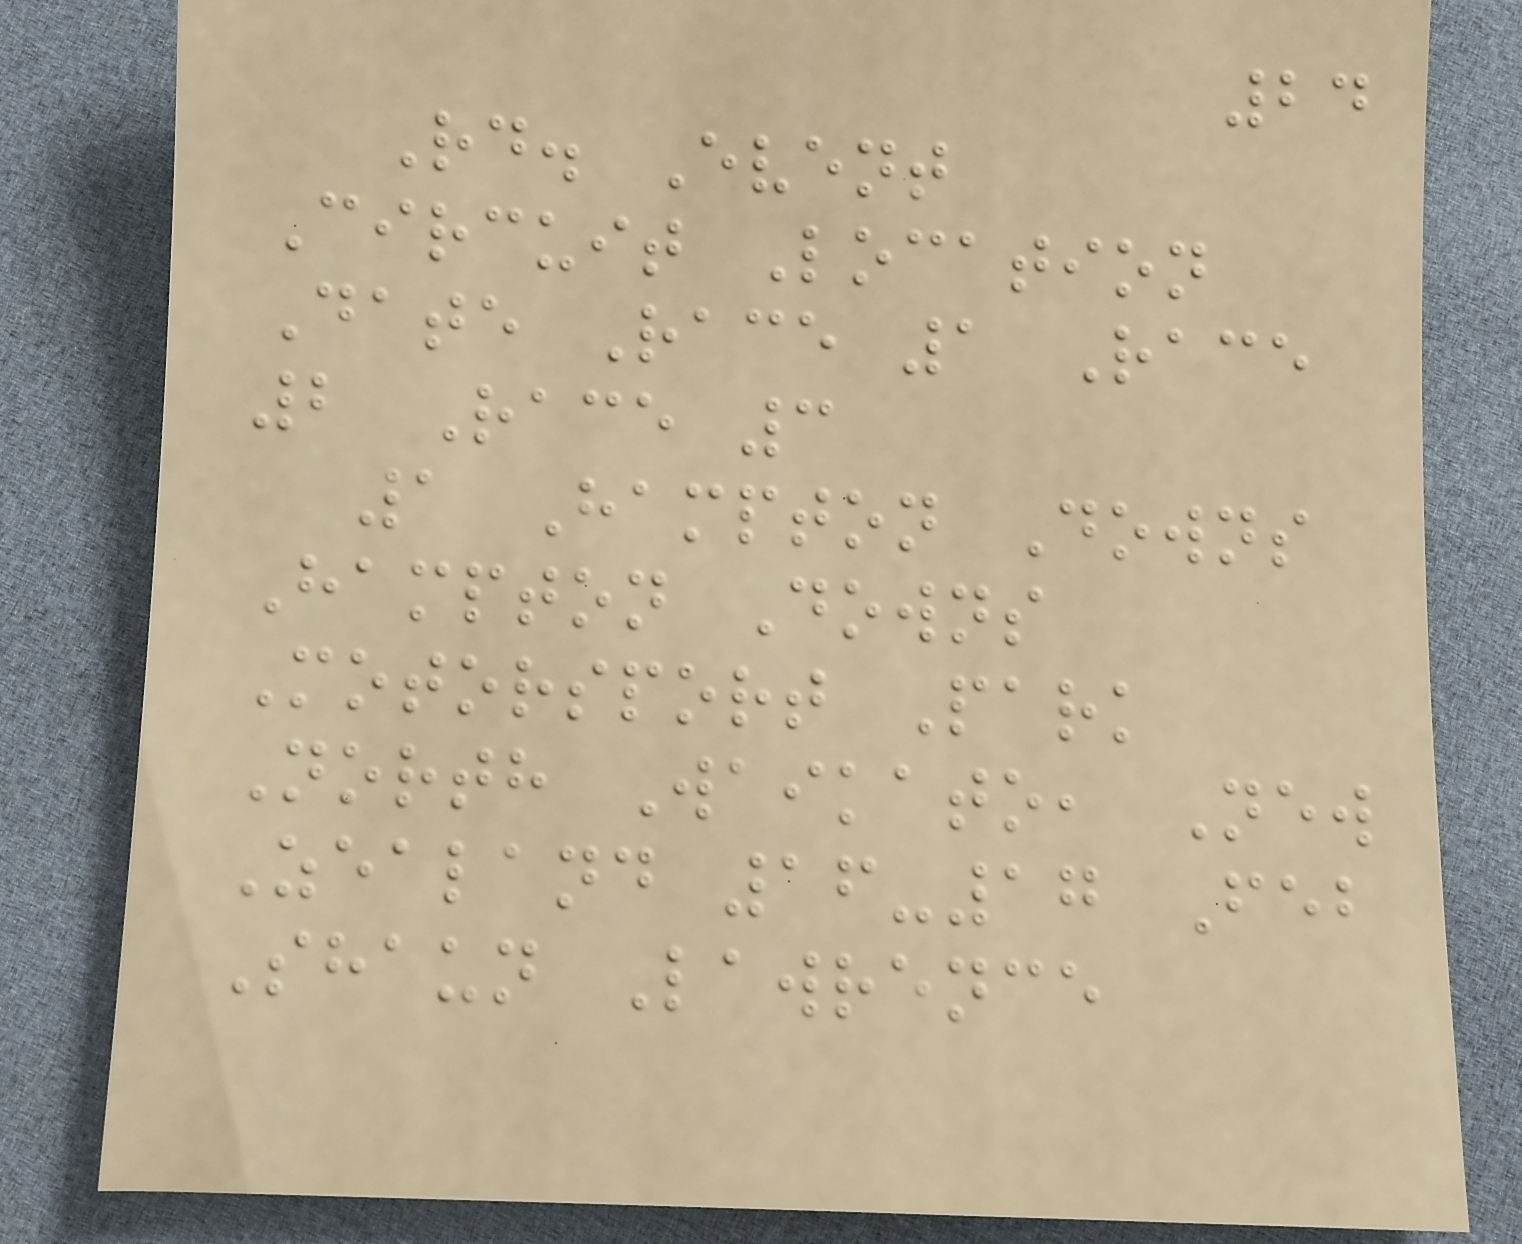24
Rd. Event
Circuit Location
Date Race 1 Race
2 Race 3
1 Hampton Downs
Hampton Downs
Motorsport Park
North Waikato, New
Zealand 16-17 Feb
Shaun Lawrence
